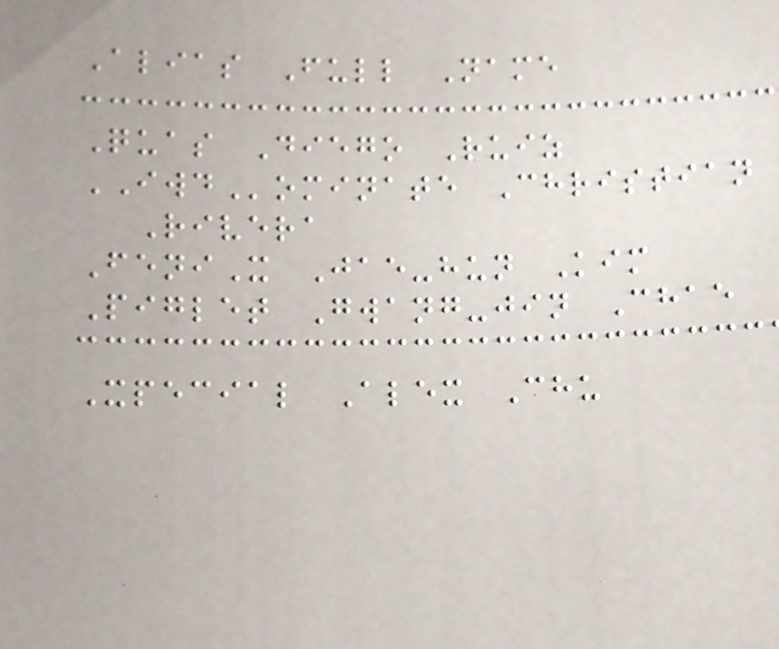Alias Full Name
Quas Diego Ruiz
IWDominate Christian
Rivera
FeniX Jae-hun Kim
Piglet Gwang-jin Chae
Xpecial Alex Chu
